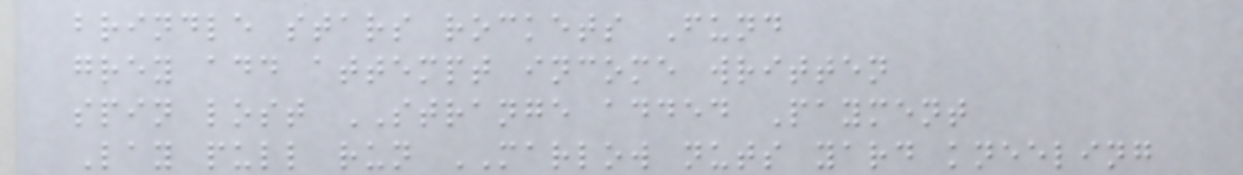brindle stars rockets Fund
grey add attempt income written
spin lost STRANGE added Payment
Lay pull run MARLOW nuts yard kneeling
